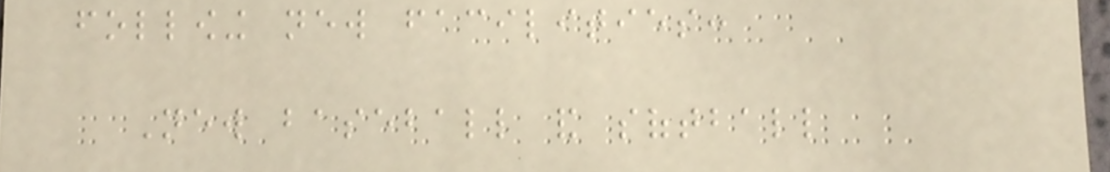following new facilities:
New baseball and softball
